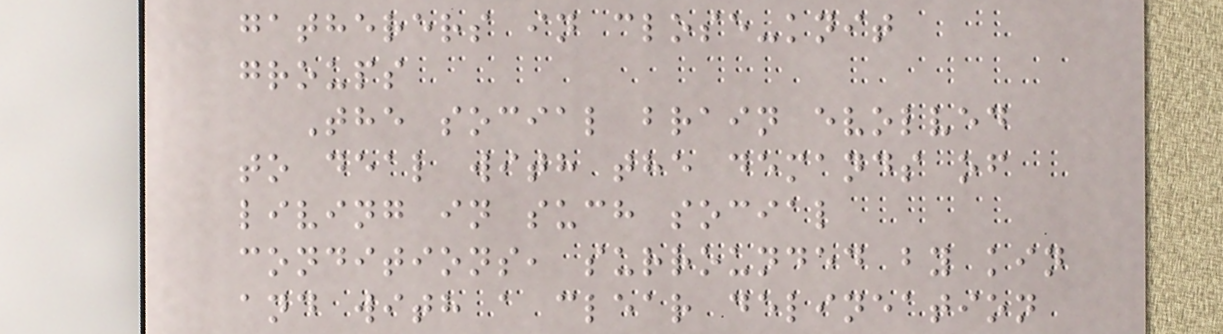gatherers in close-knit
groups
The social brain evolved
to deal with the demands of
living in such social
conditions, surrounded by kin
and with a clear delineation
